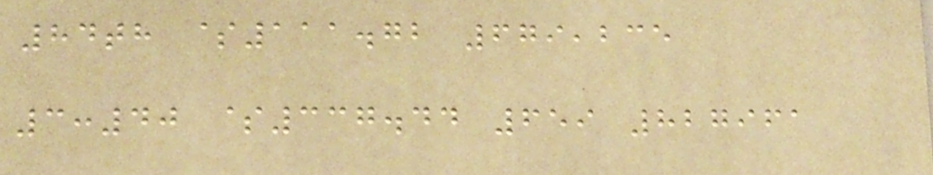84th $111.72 679,235
3:40 $337.44 659 827961
